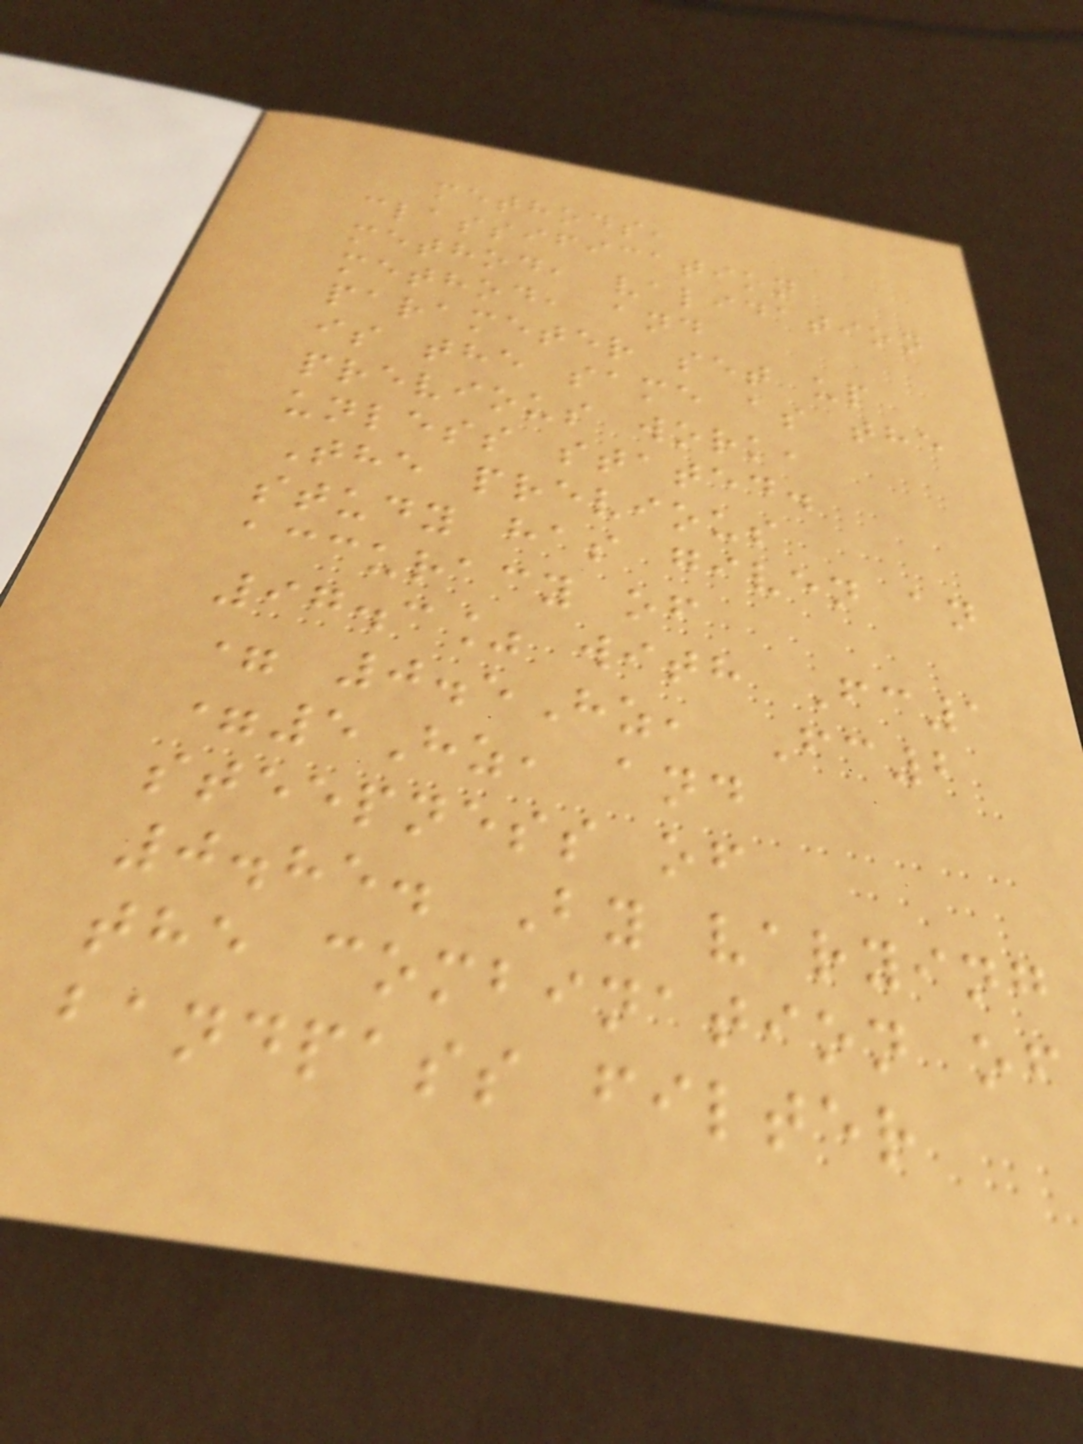methods,
classification
method, validation
method, and
parameter set up
is the same as the
previous work,
unless stated.
The previous
study has given an
accuracy of
97.3% with Fc1
= 0.5Hz, Fc2
=5Hz, and
steepness of
0.85. By varying
the combination of
bandpass filter
